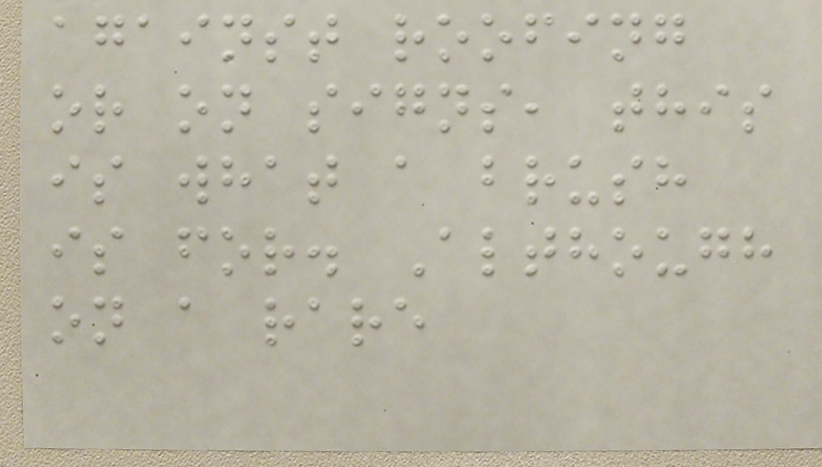against roofing
or on signs, this
is what a brush
is for. Although
on a rare
